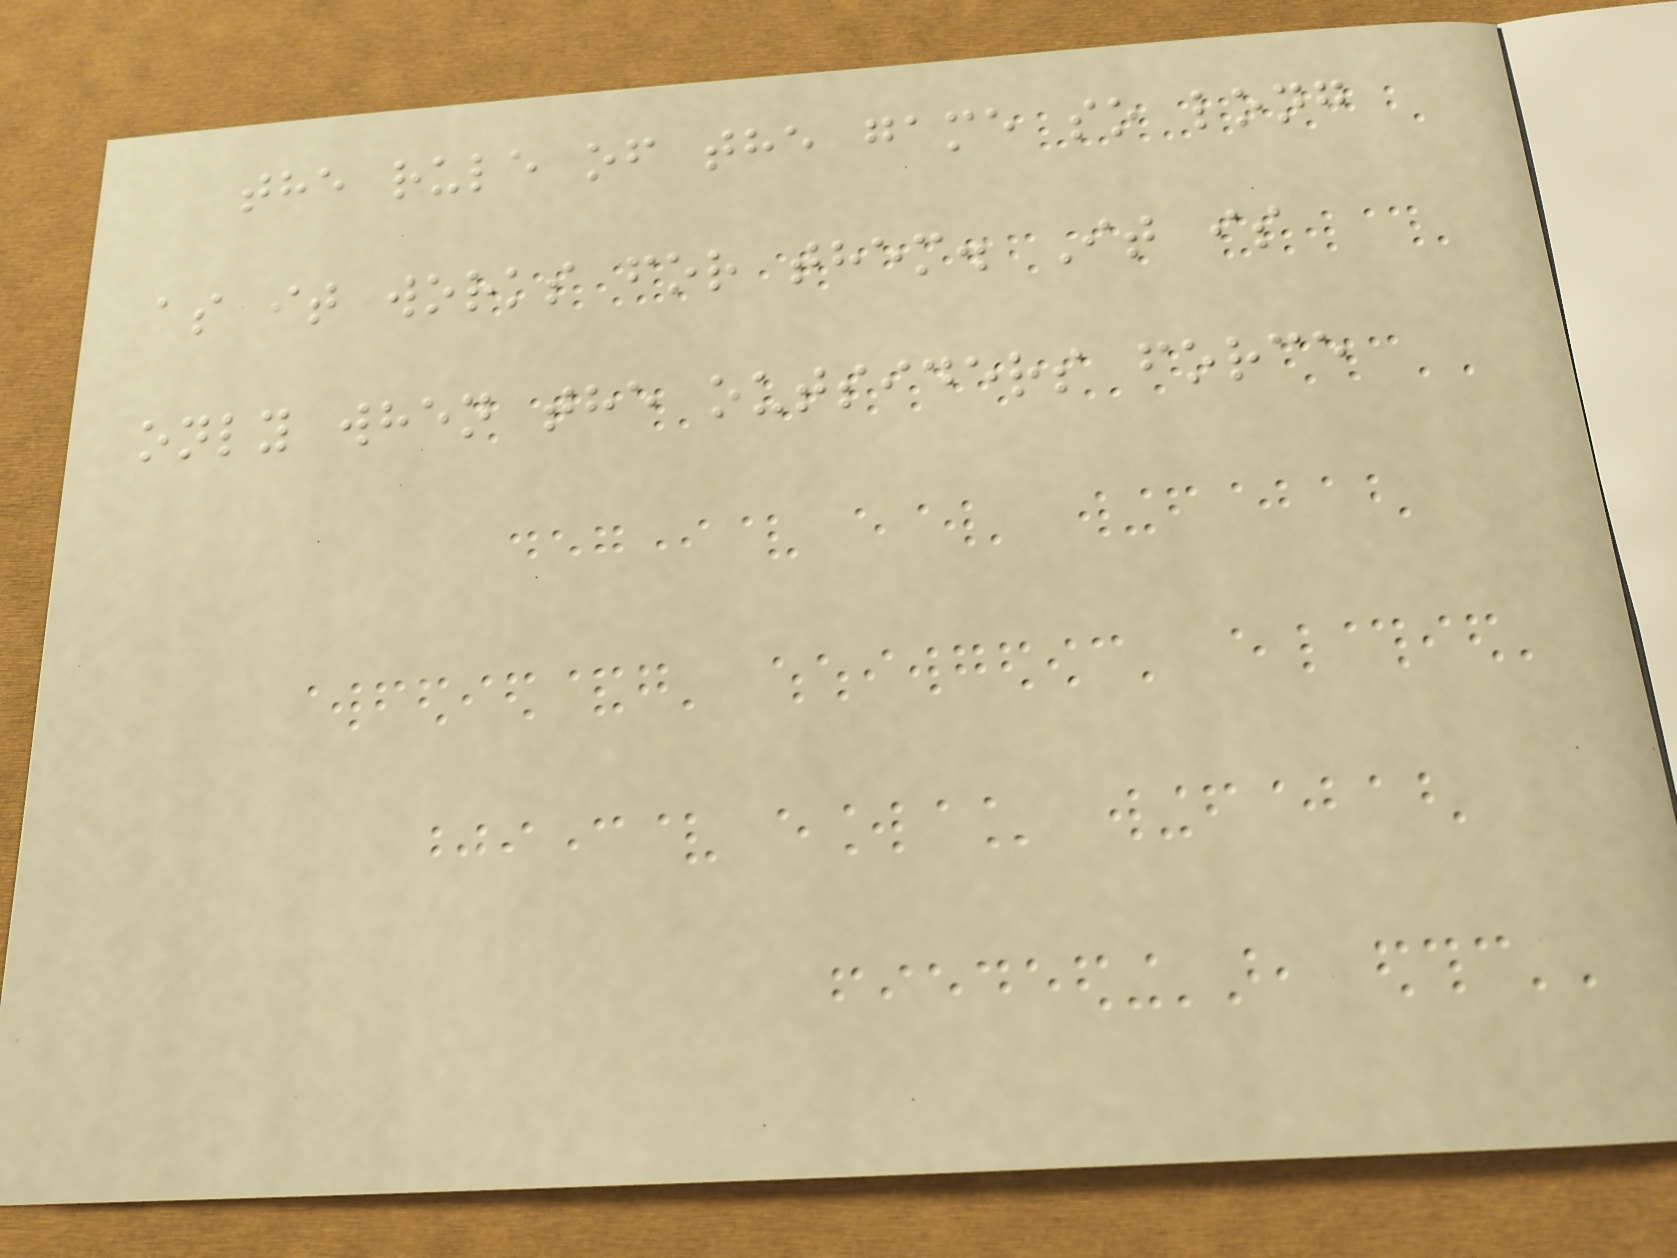the rule of the game so long
as it works for them. It is
only when the outsiders force
